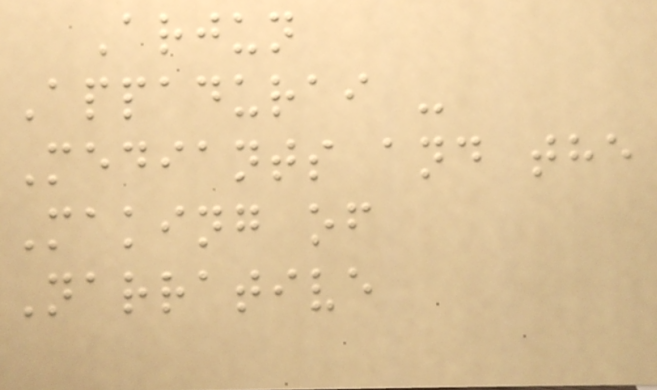Arjun
Appadurai -
Mediants and the
Making of
Narrative
